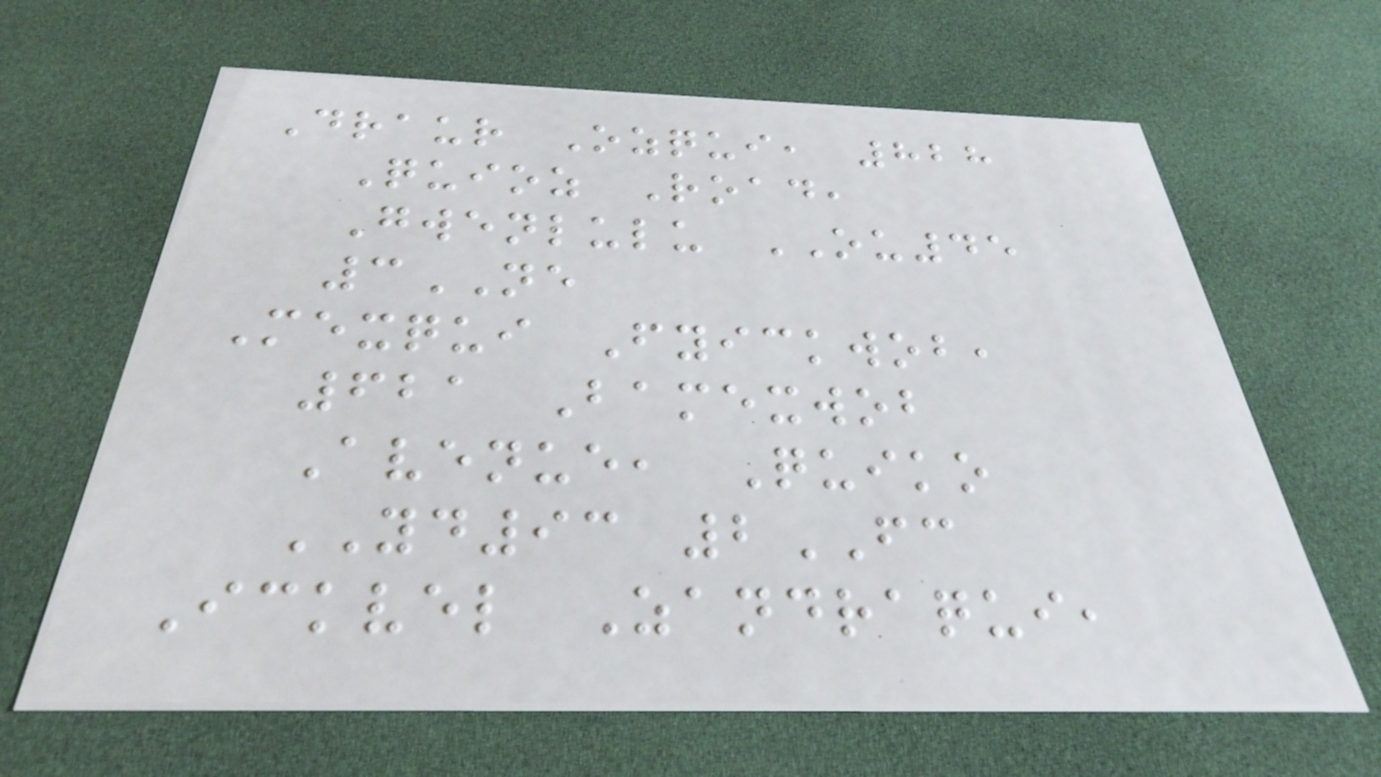Draur Ozqui, 828
Quioz Road,
Gwenlulu OU45
3NE
Mexqui Fyickwob,
621 Bamexwob
Avenue, Quiko
YD93 2FC
Ickvel Zandraqui,
